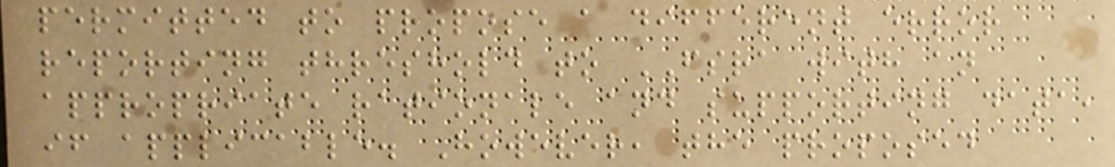permitted to propose a different error
reporting threshold to FSRA with an
appropriate rationale and supporting data,
if applicable. However, the proposed
